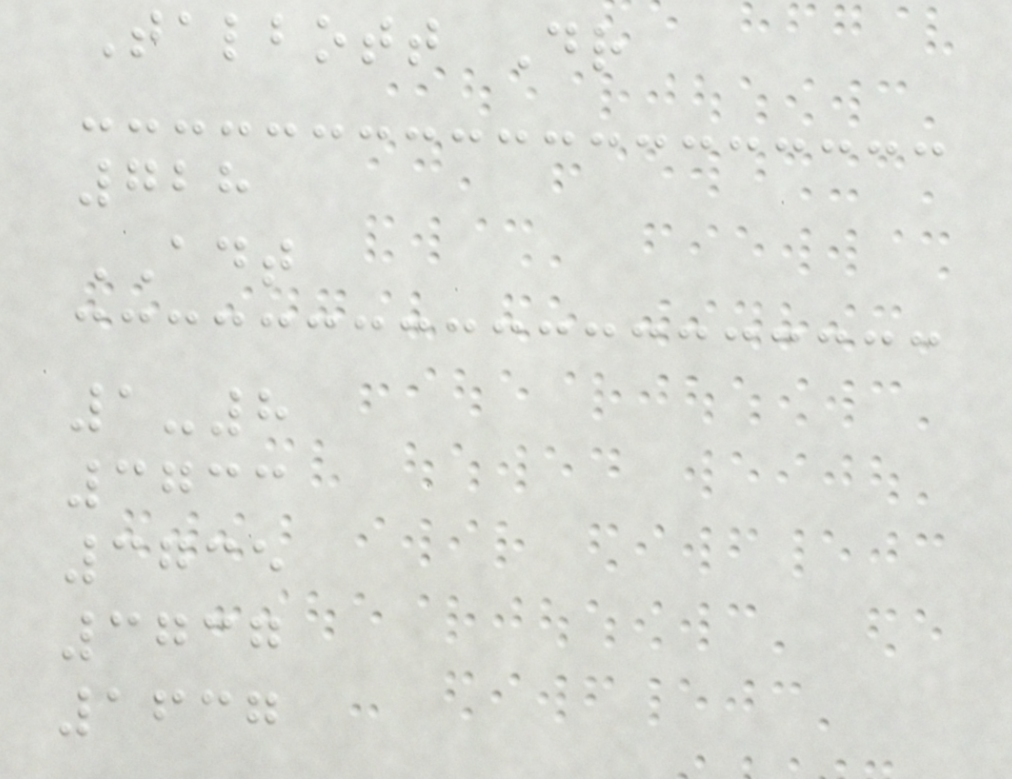Talbott Dr
728
ADT
1-8
3733
3735
3737
1637
